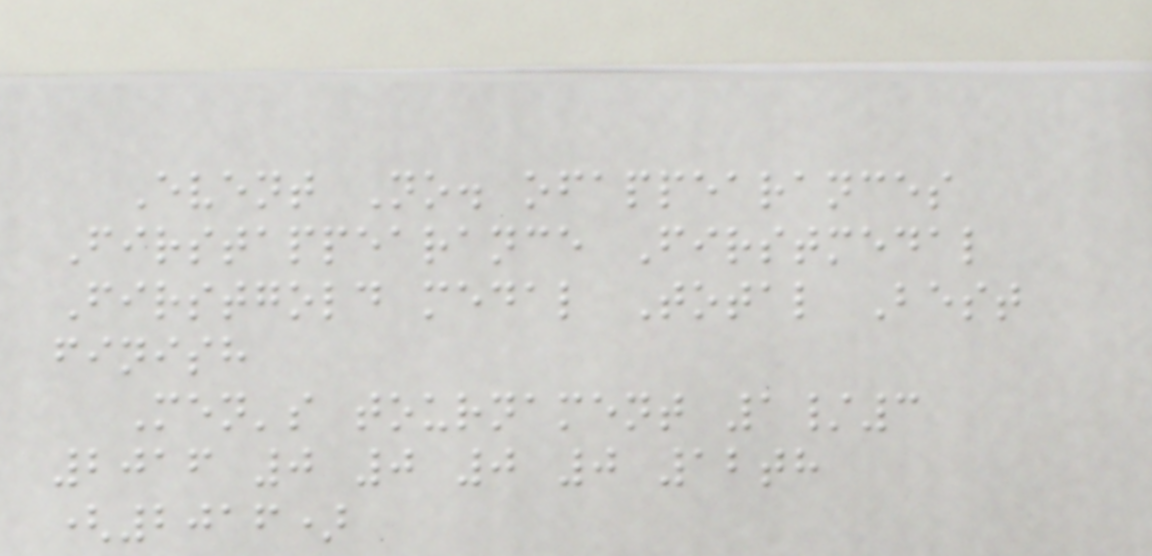Event No. ofappearances
Firstappearance Firstmedal
Firstgold medal Total Best
finish
Men's tournament 1/3
2016 0 0 0 0 12th
(2016)
